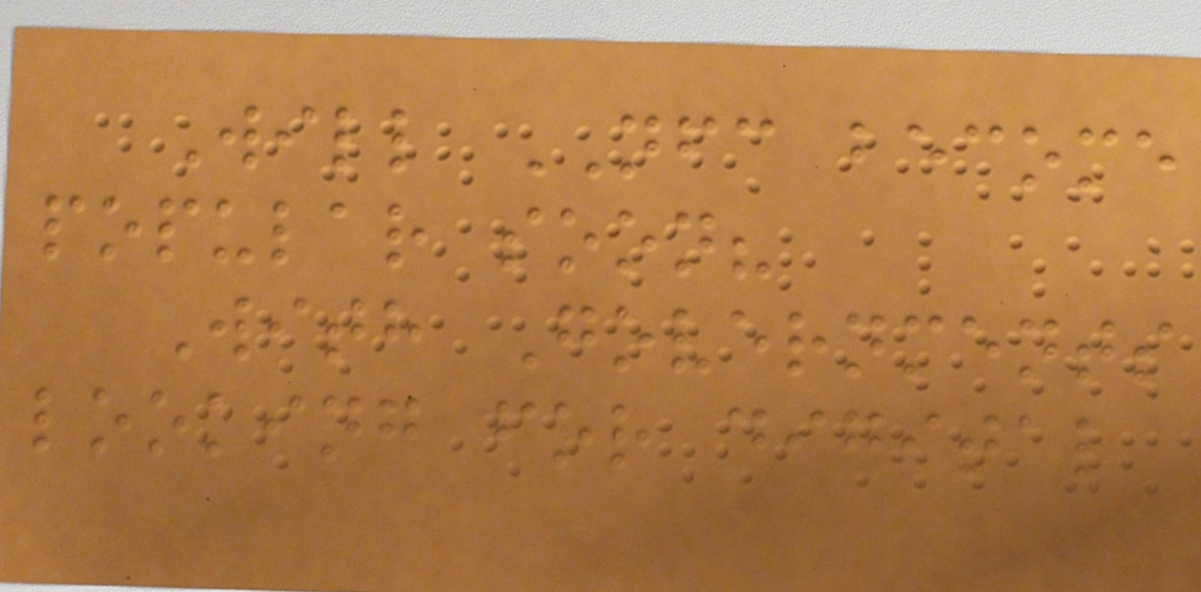Will NFC become
popular soon?
With Governments
looking for digital
